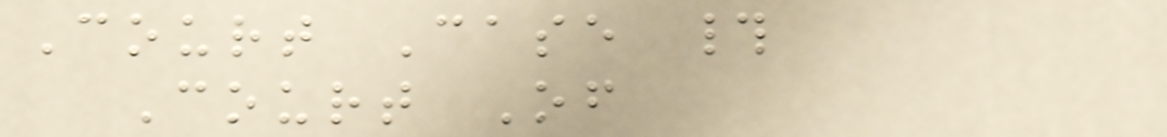Court Case #
Court Of
